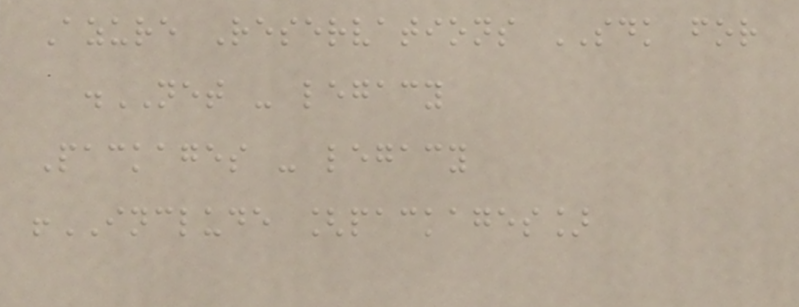Azure Reservations SDK for
.NET - legacy
Packages - legacy
!INCLUDE [packages]
